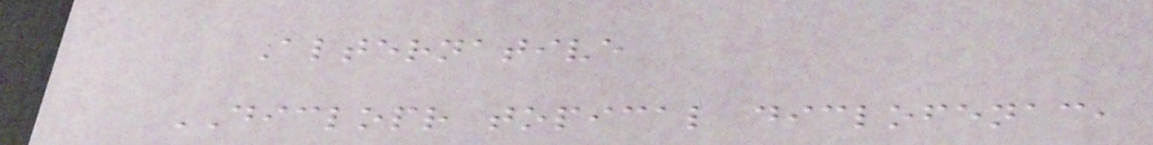Alternative
DICLOPR topical diclofenac,
